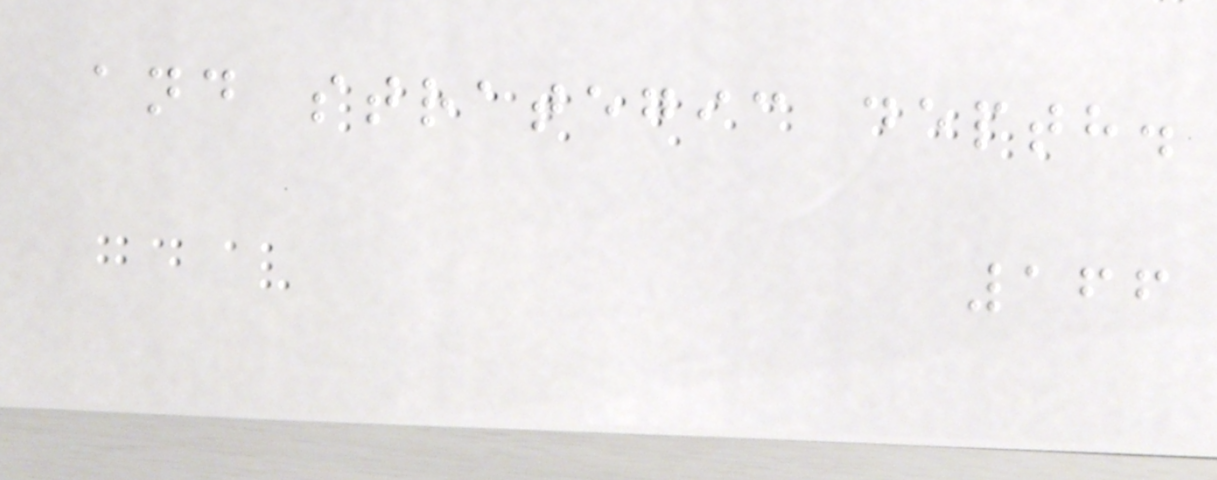and strategic depth.
166
